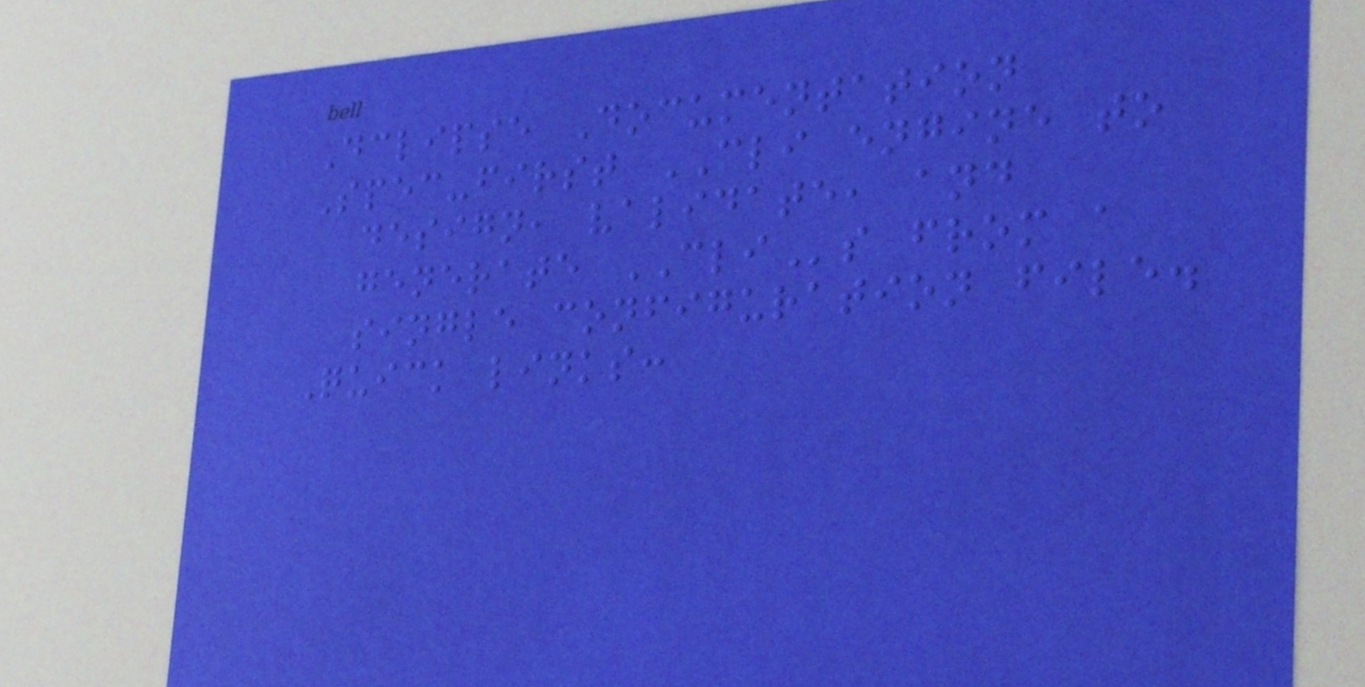Dclipse Documentation
Spec-first CLI engine to
design, validate, and
generate CLIs from a
single configuration file.
Quick links:
